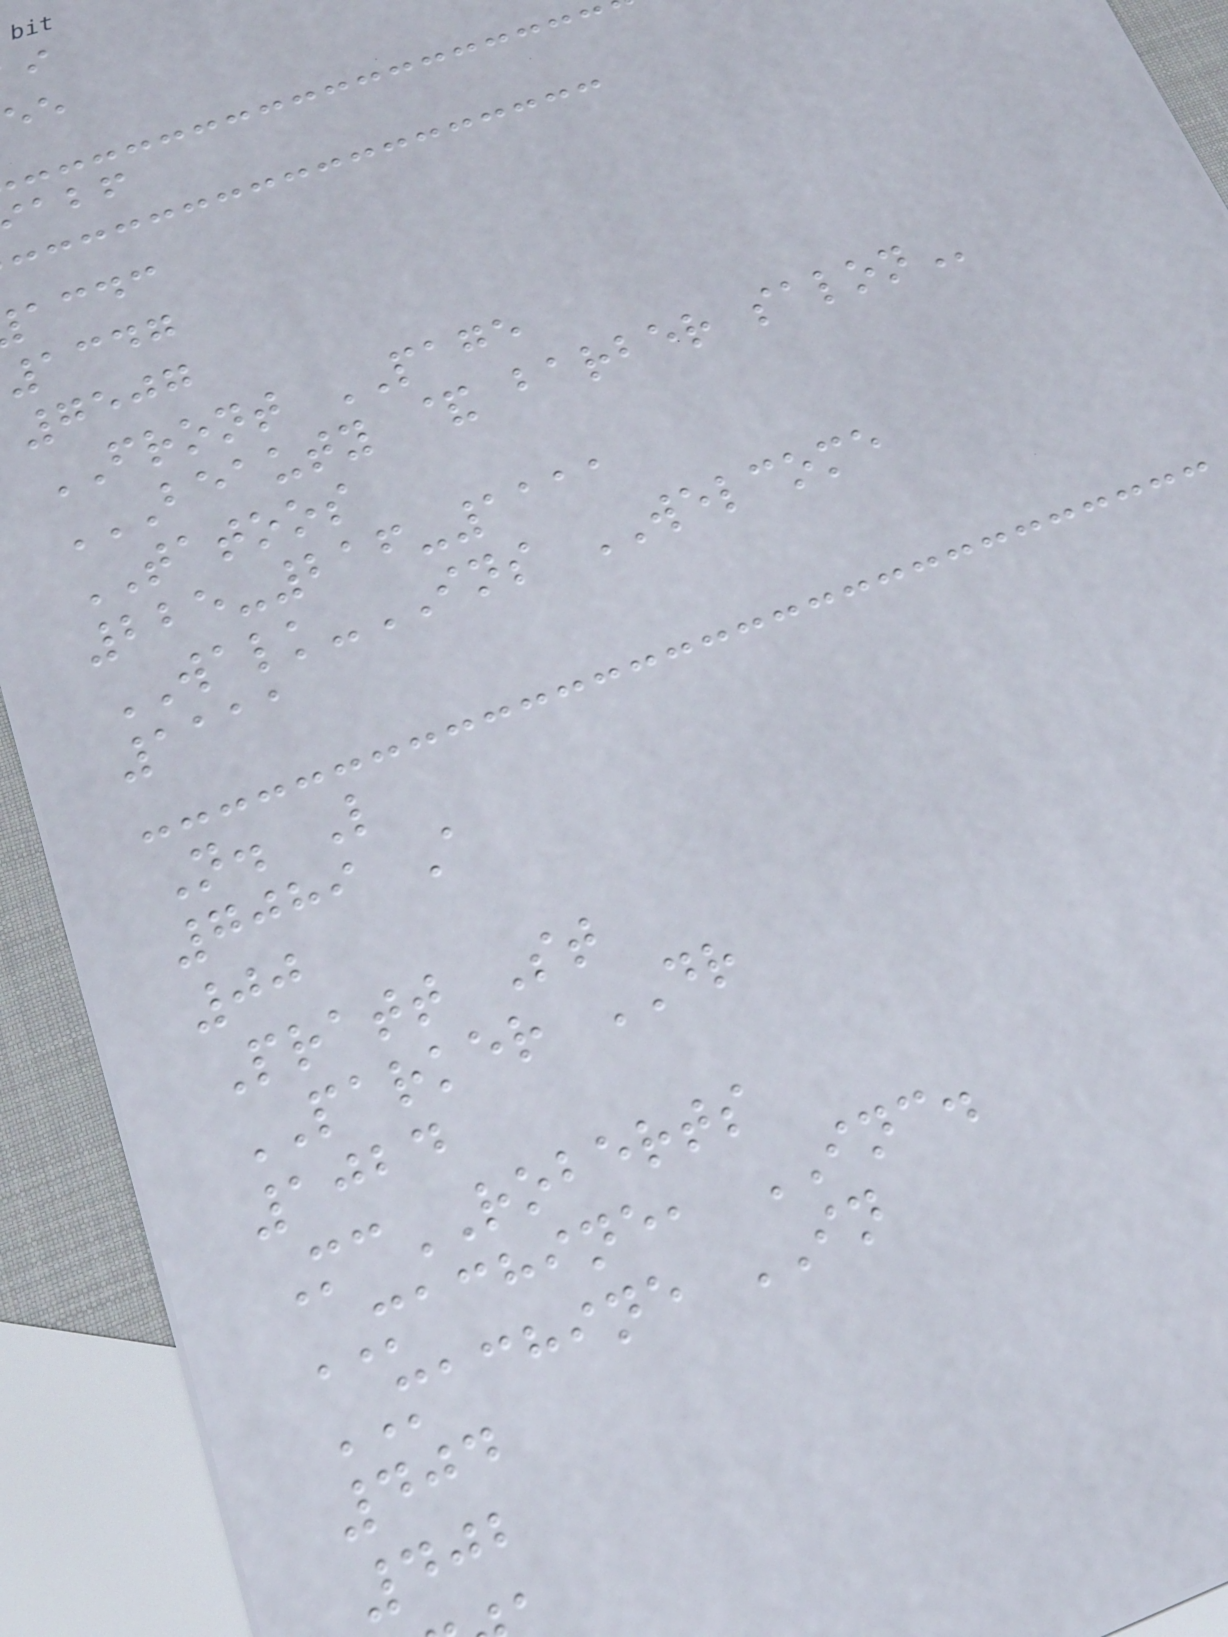acdc
1347
7507
FRONT PAGE
BEAUTY & BARBER SALON
TATOOS
225-216-1111
WALK-INS WELCOME
1111
N. L
7089 A
00
Pratt St
PARKER DR
1024
McROBERTS
MACHINE, INC.
MACHINE IN
404
402
